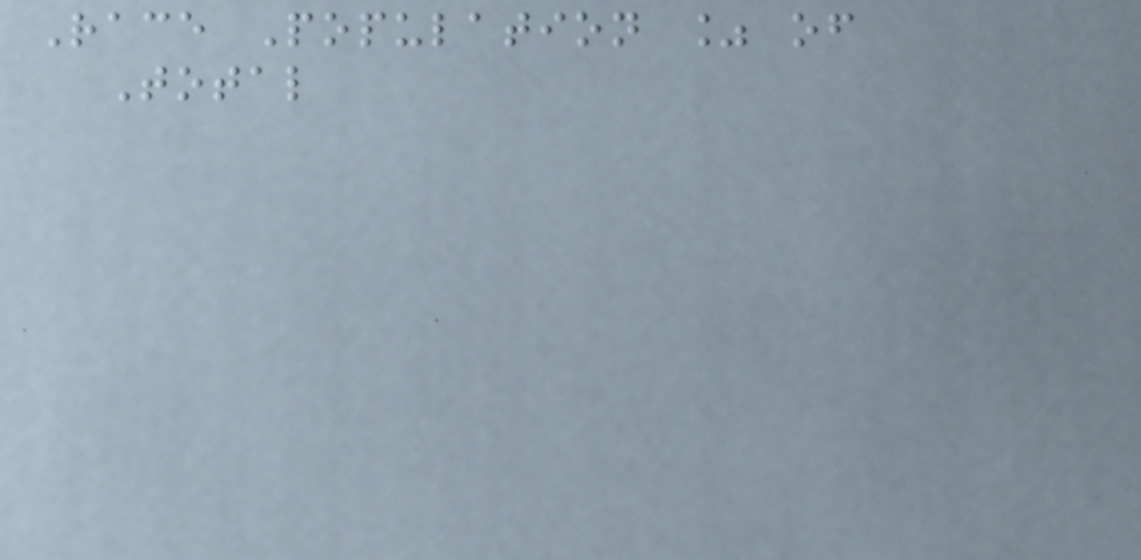Race Population % of
Total
